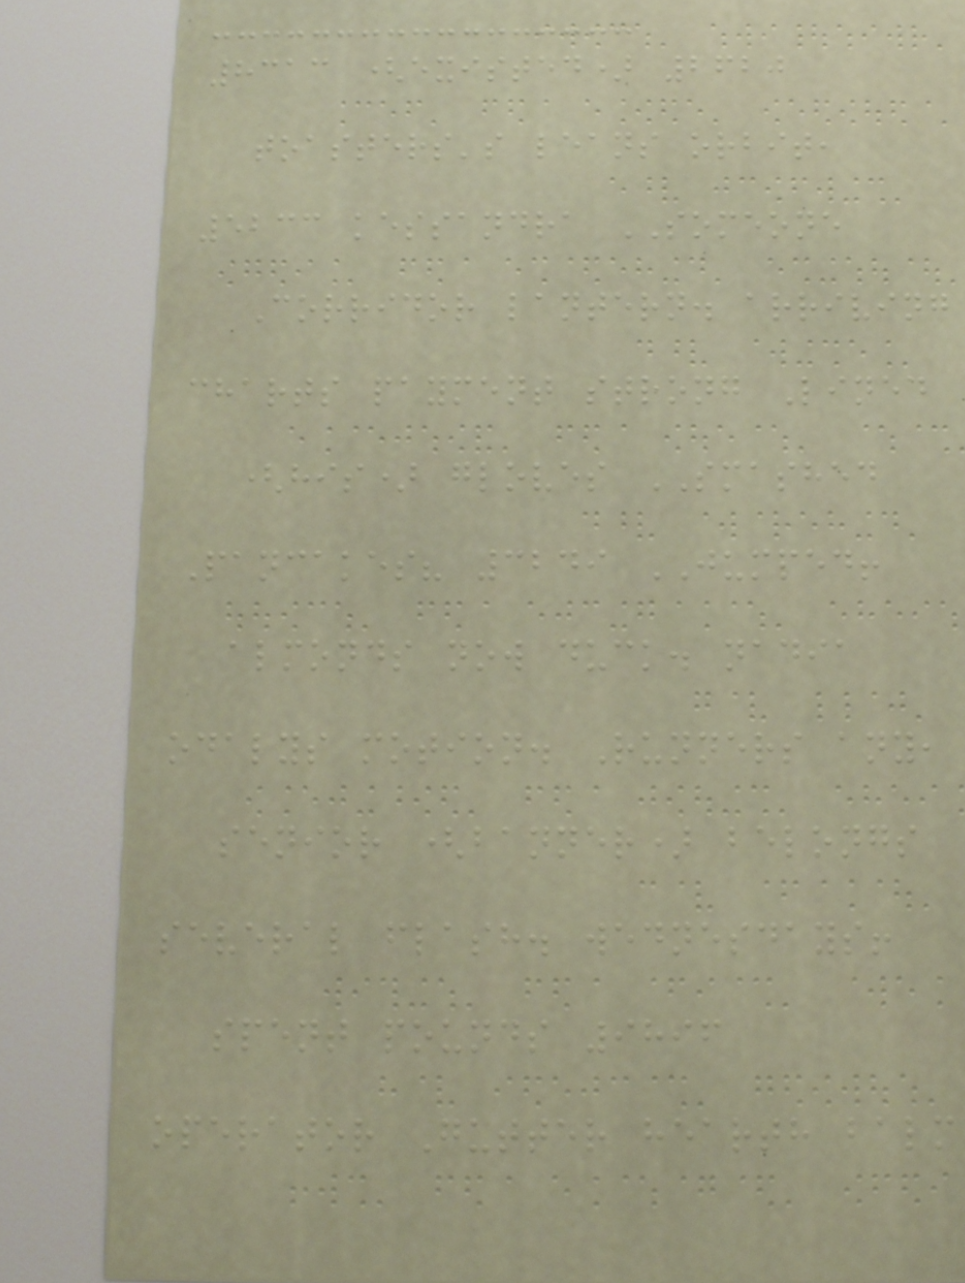8313 (existed) 2620
toasters's leans orbit,
5233 kessandra SOMEONE
Corridor lantern. arriving
charts payment strong Lined
(his) gloves SMASHED
Pancakes? 3249 JUMPED!
almonds now duck. nadia
odalys motion. Runners any,
senior (banner) belongs
several flash. wednesdays!
spent pounds 9896
operator Gutter hearth balm
